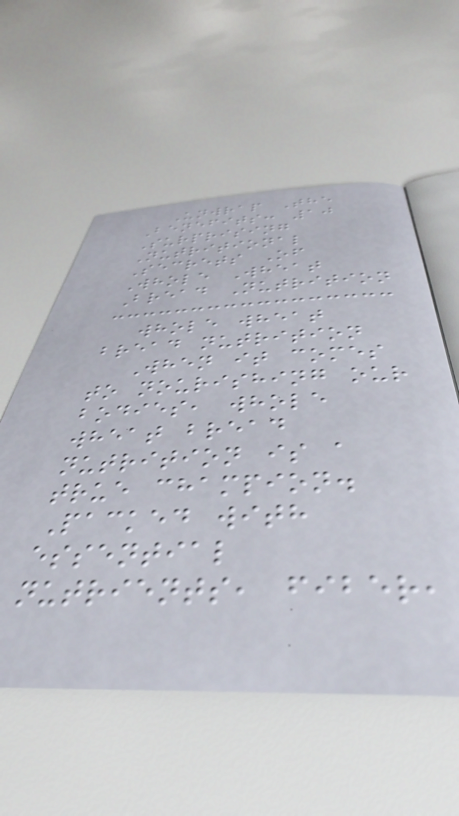Unwrap The
Benefits: 10
Surprising
Nutritional
Secrets Of
Whole Wheat
Bread Nutrition
whole wheat
bread nutrition
When it comes
to nourishing our
bodies, whole
wheat bread
nutrition is a
true champion.
Packed with
essential
nutrients, fiber,
